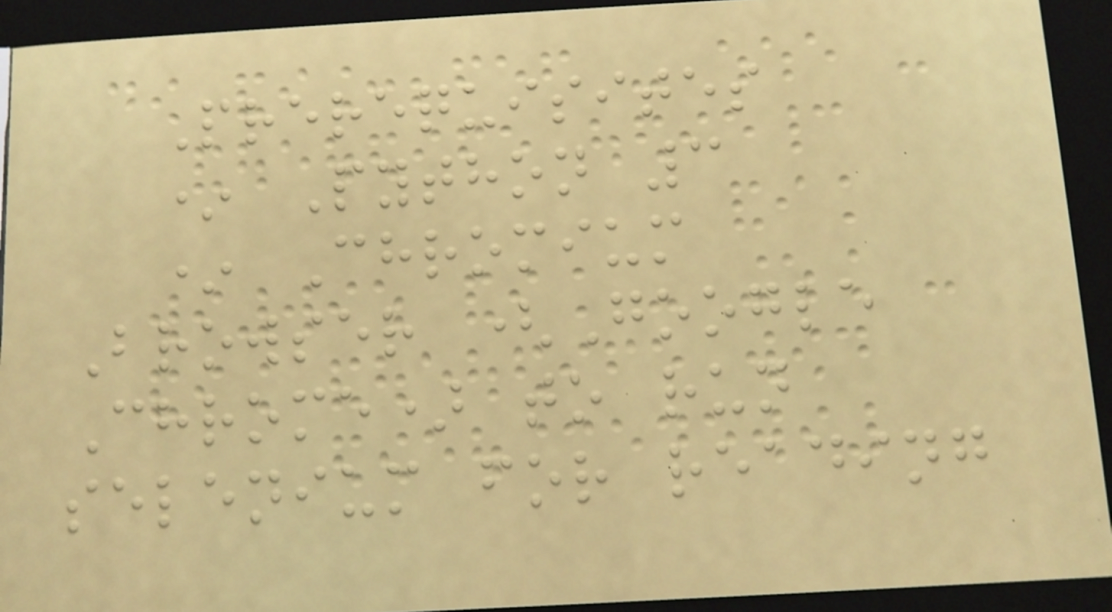Prerequisites
* Python 3
* Chromium
Browser (Google
Chrome) to run
selenium for reading
